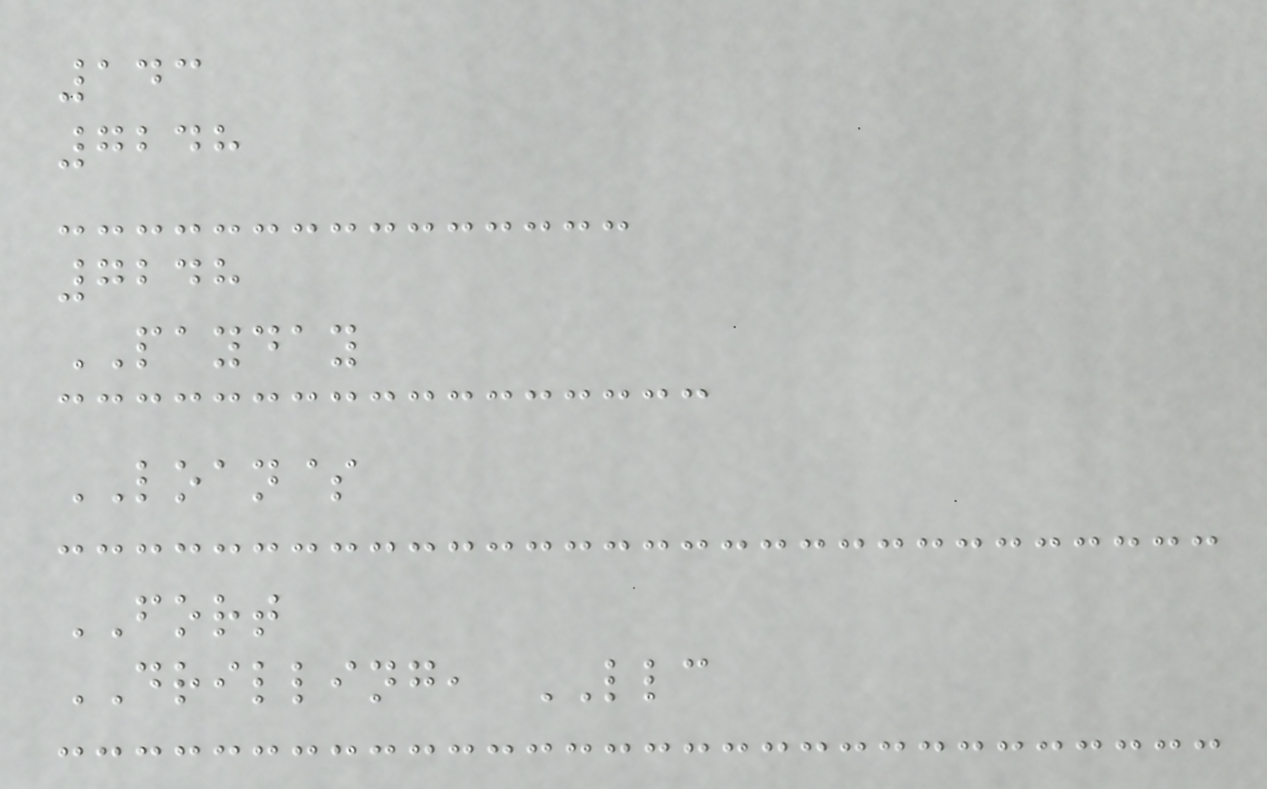143
7248
7248
PAYDAY
LOAN$
FORT
DRILLING, LLC
